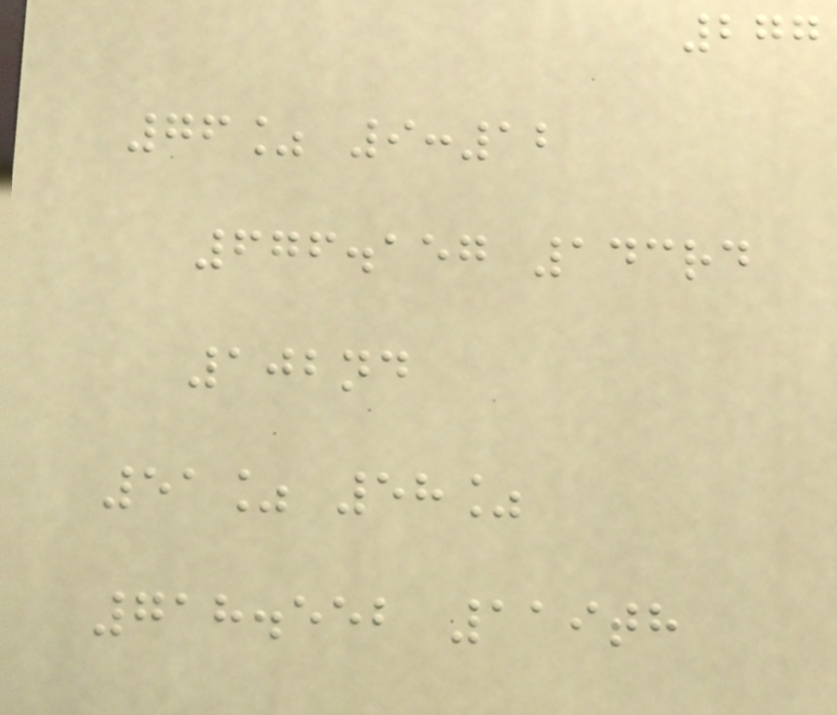277
76% 9:12
676.157 143rd
102nd
51% 58%
718.552 119th
